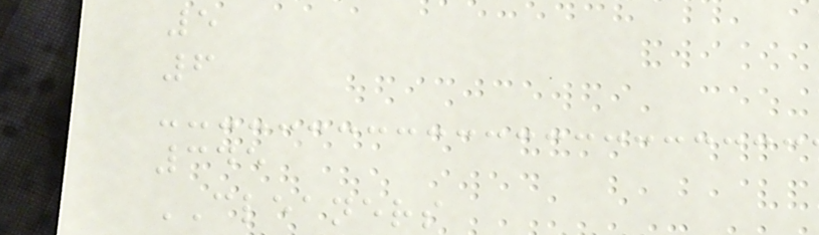5
6
345
CLEANERS
